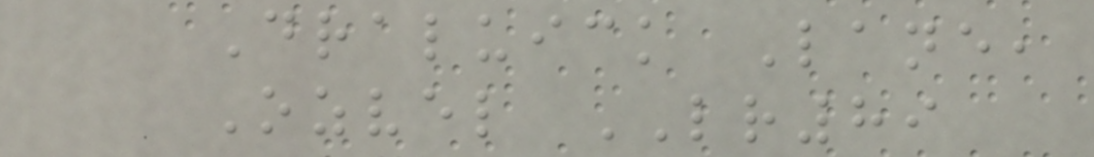Draluick Lane,
Ozvel LR89
